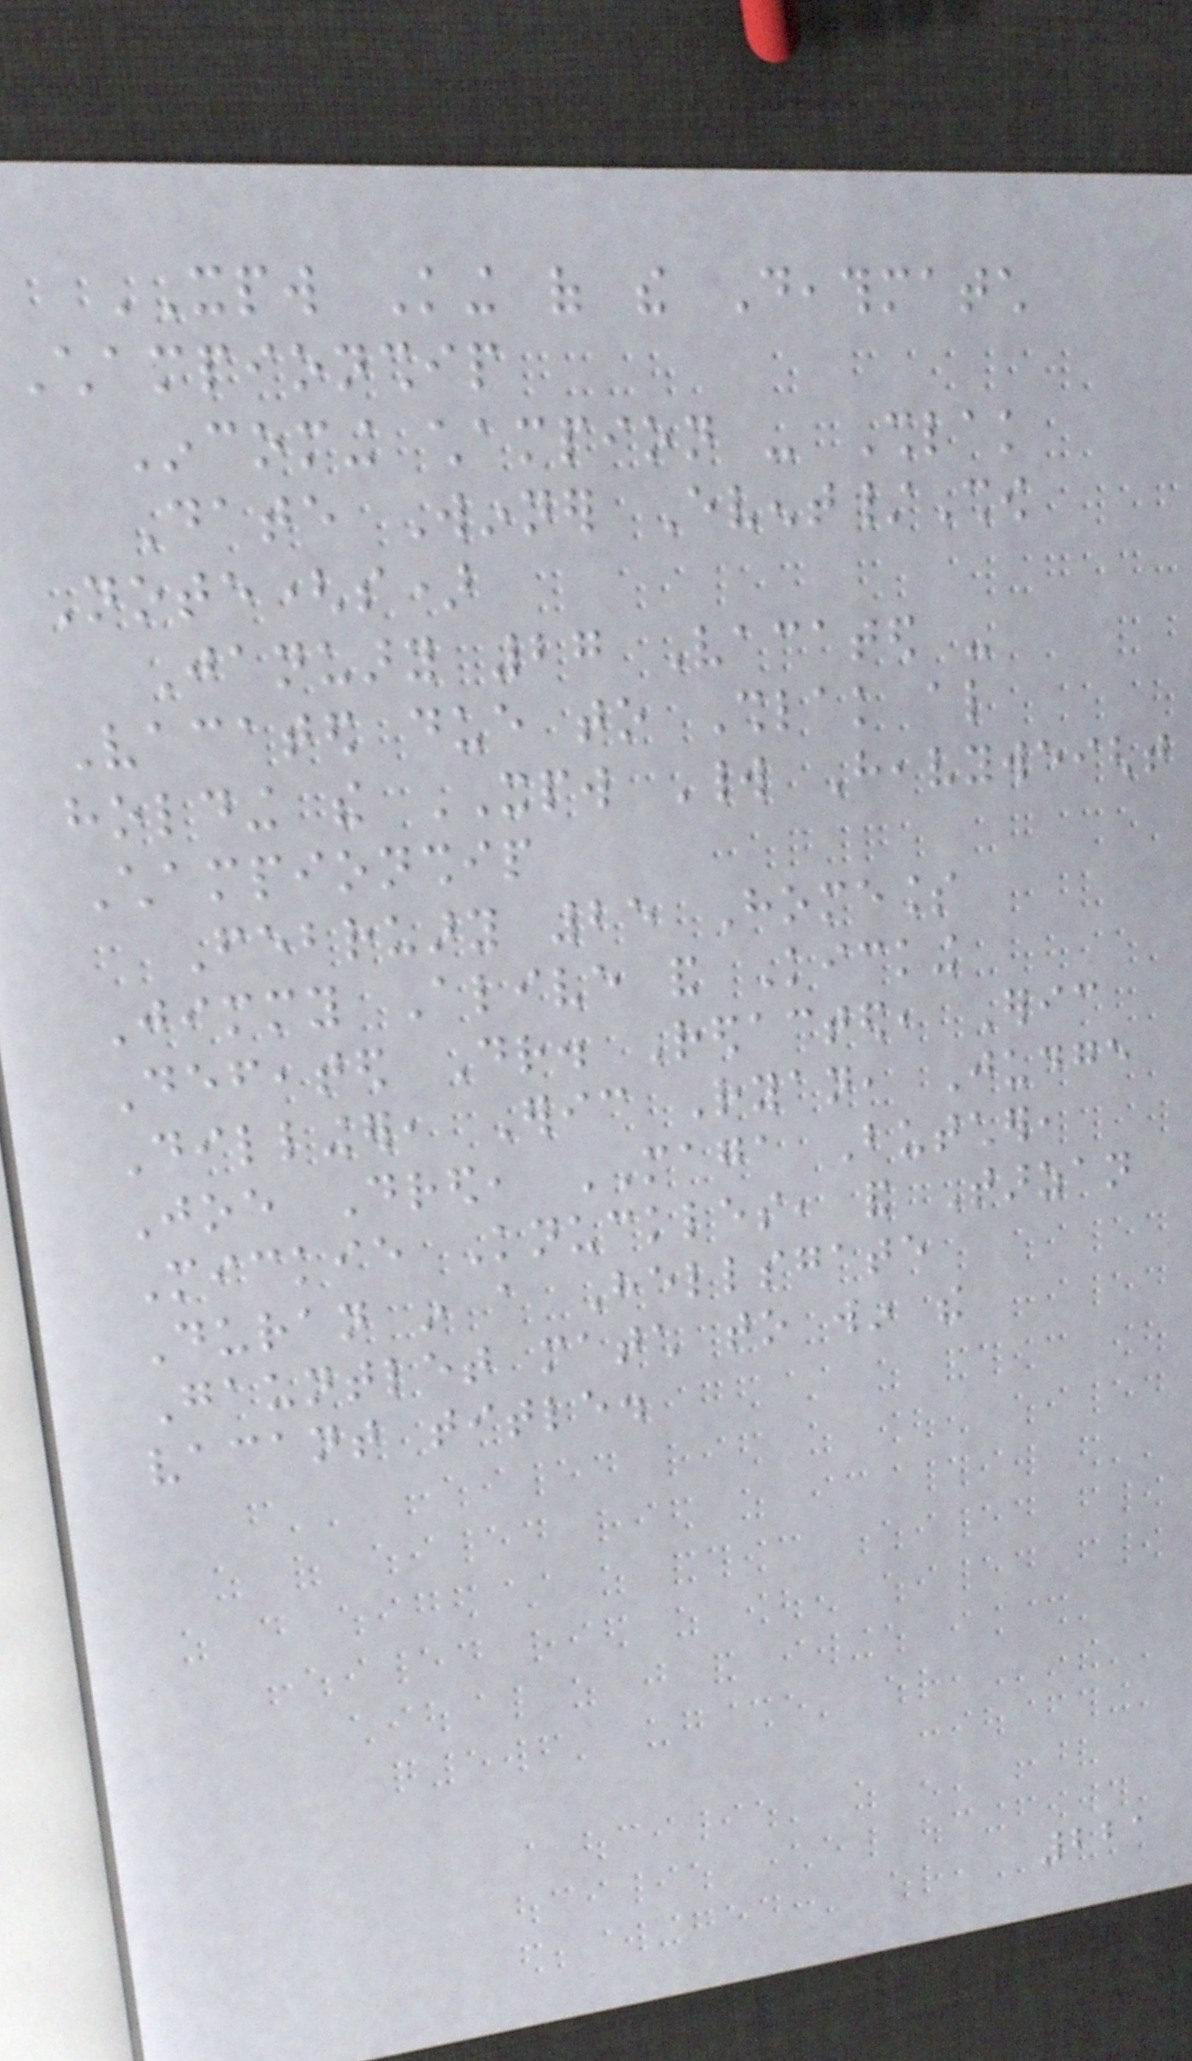XPW King of the Deathmatch
Championship
Incoming champion - Shlak
Date Winner Event/Show
Note(s)
January 27 Vacated -
Vacated due to Shlak also
holding the XPW World Heavyweight
Championship
February 25 Homeless
Jimmy Alive and Kicking
Defeated Dr. Redacted, Eric
Dillinger, Eric Ryan, Judge
Joe Dred, MAGA Butcher,
Mickie Knuckles, and Tarzan
Duran in a Hellsgate
Gauntlet match to win the
vacant title.
221
